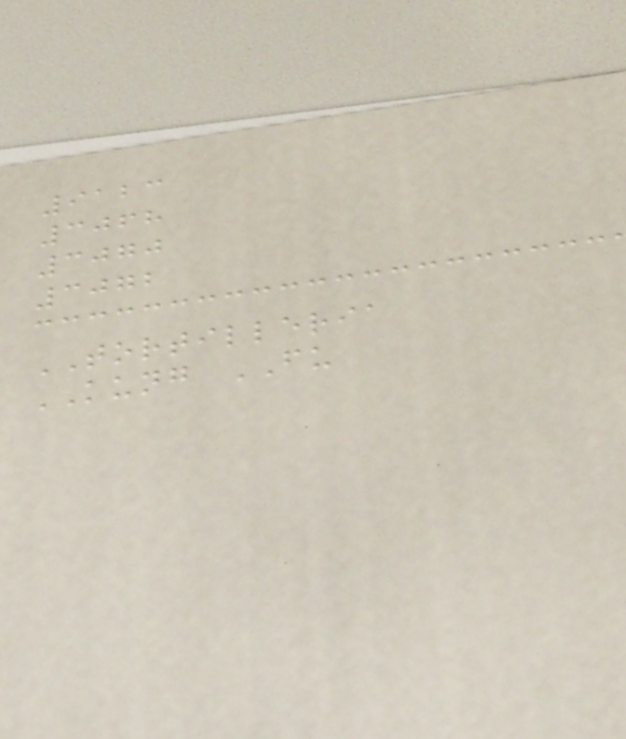9123
3068
3070
3072
TORTILLERIA
KUNG FU
